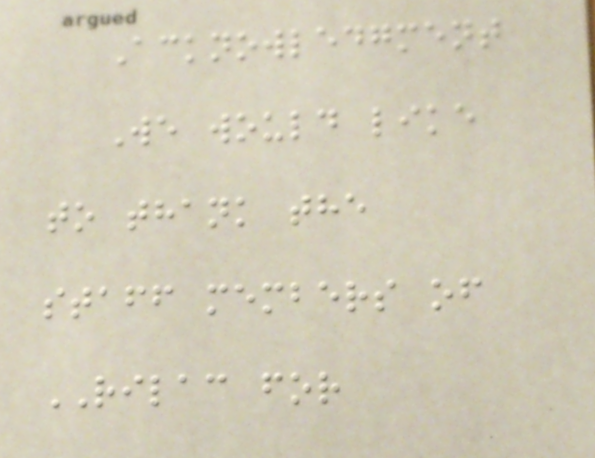Acknowledgment
We would like
to thank the
staff members of
RILAC for
